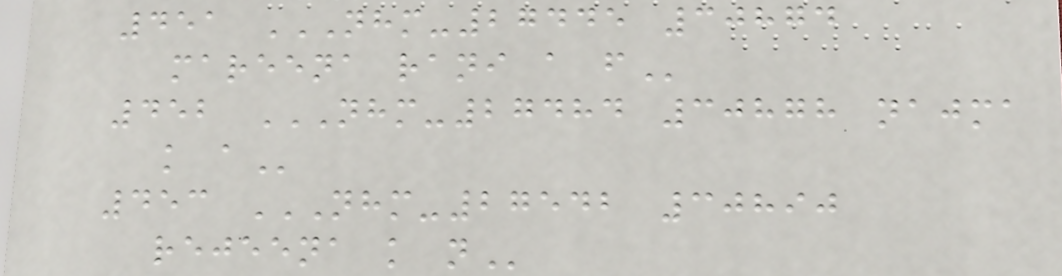451 NHM-27445 30874
MAREENA RANI A F
452 NHM-27484 30878 NAJMA
K A
453 NHM-27542 30890
REJEENA K N
